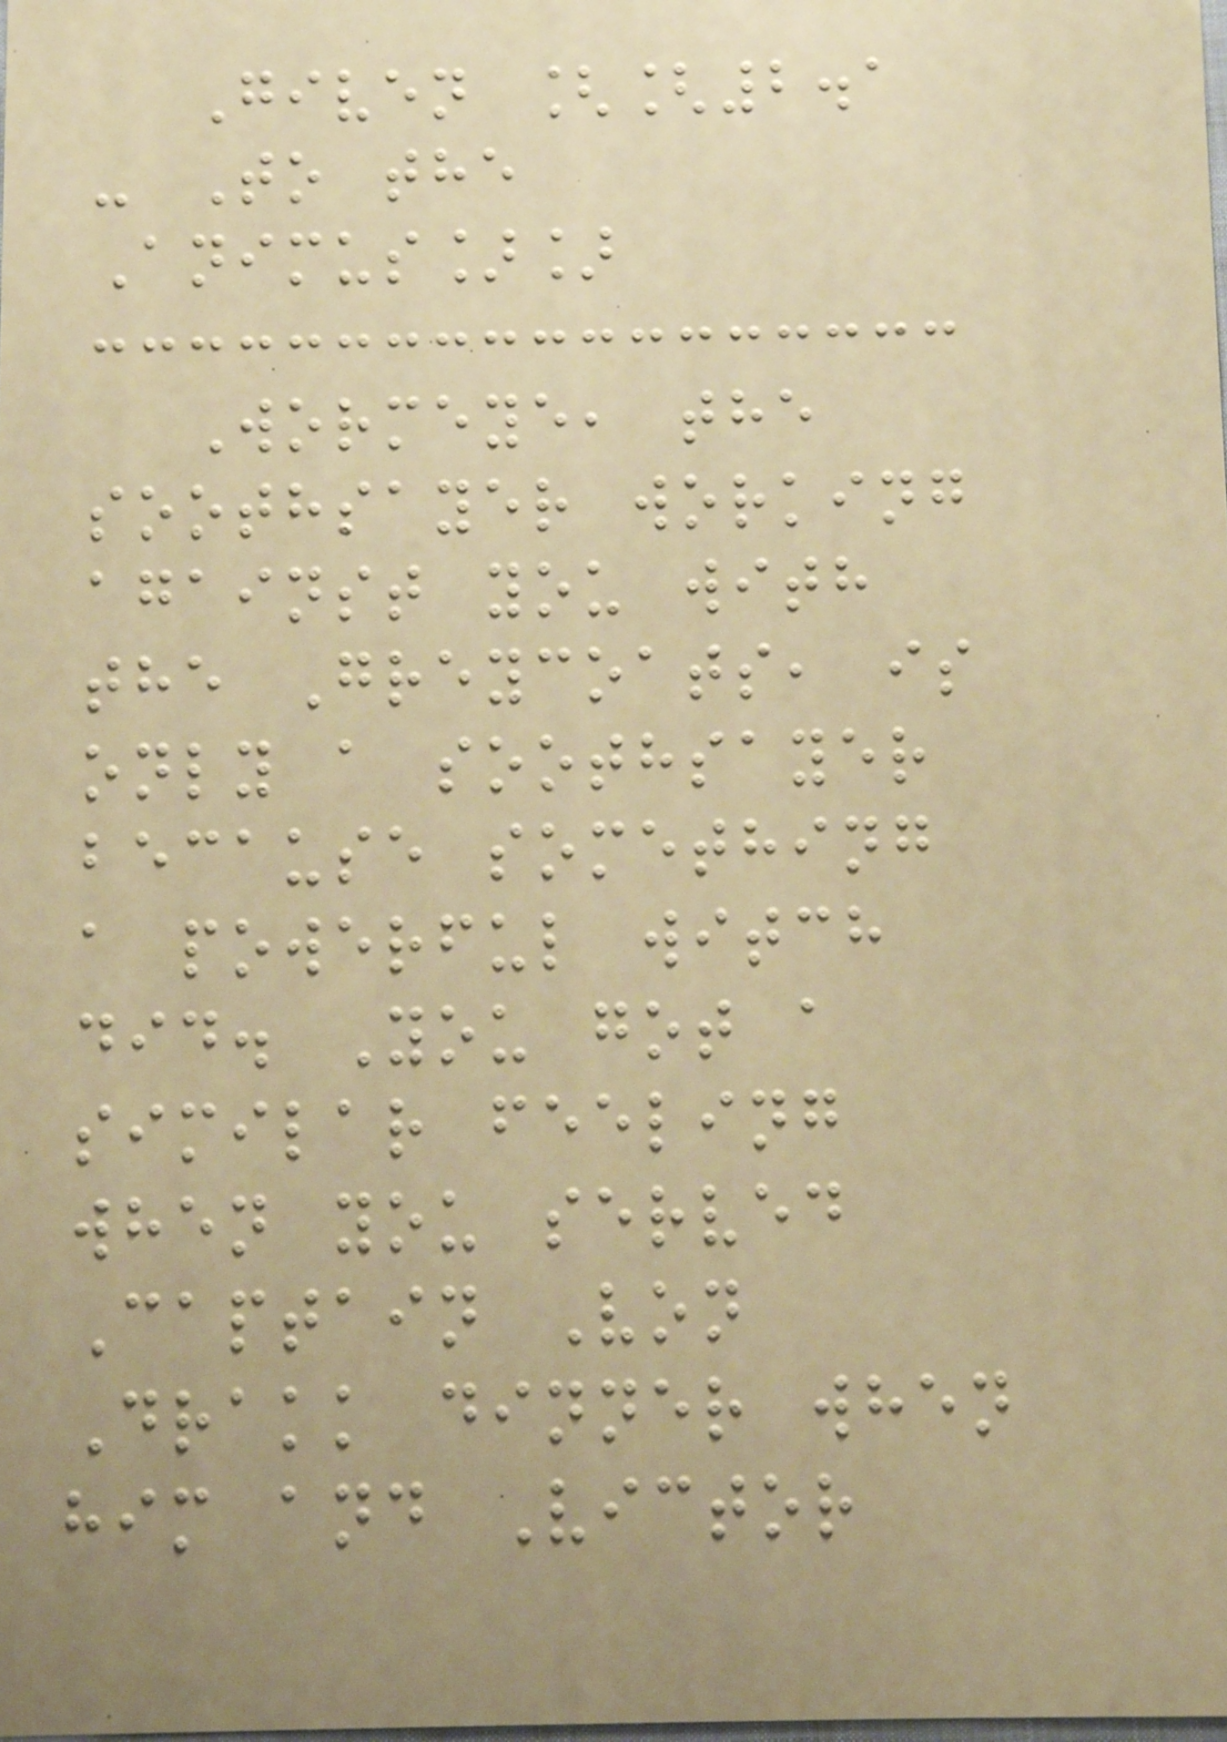Given [[2.1
- To the
Animus]]
Wormeye, the
soothsayer working
against you with
the Greycoats, is
only a soothsayer
because something
a powerful witch
did. You got a
similar feeling
when you served
Captain Von
Drakk dinner when
him and Victor
